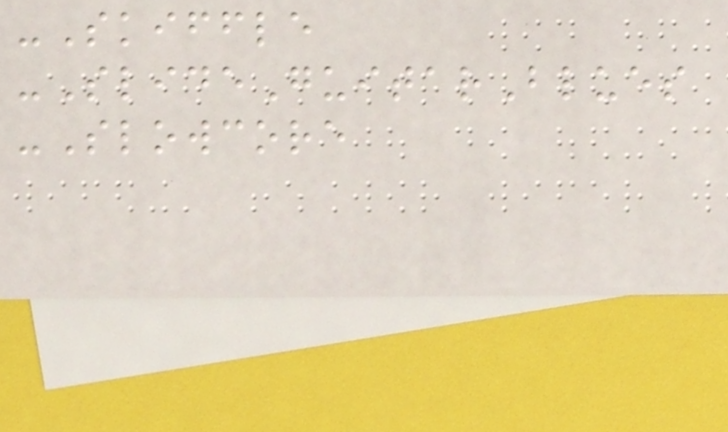-Skiffle
-SlideGuitarBlues
-Slowcore
